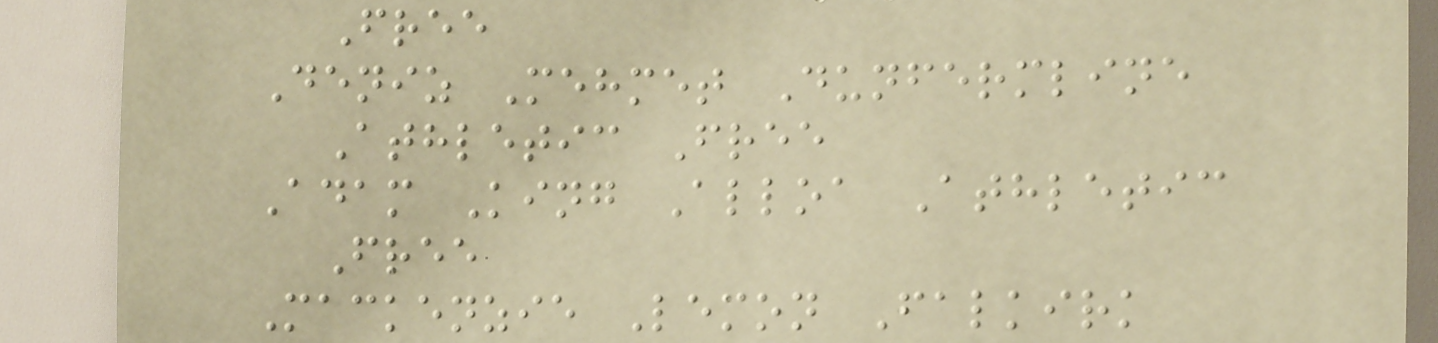Free
Deniz Mehmet Dunfermline
Athletic Free
Adam King Alloa Athletic
Free
Mackenzie Lemon Falkirk
